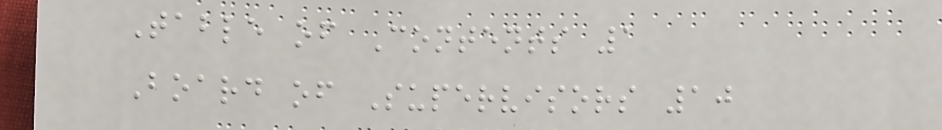Table of Contents 1
Board of Supervisors 10
